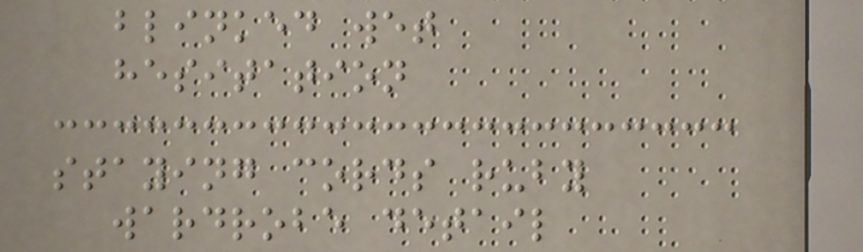blinked wet
hesitation
staying cords ruby
wardrobe detail
